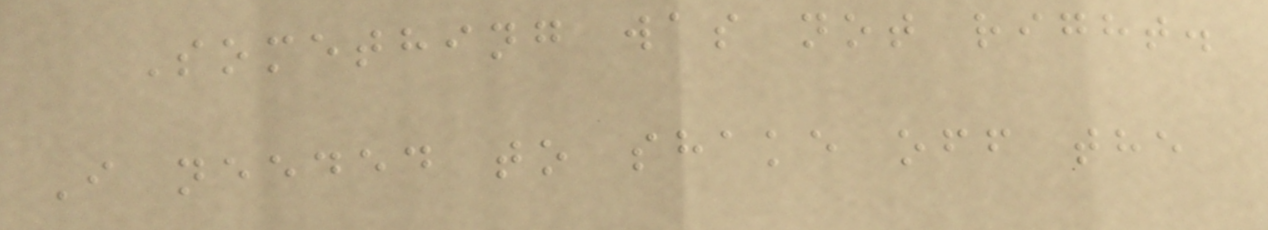Something was not right.
I needed to shake off the
